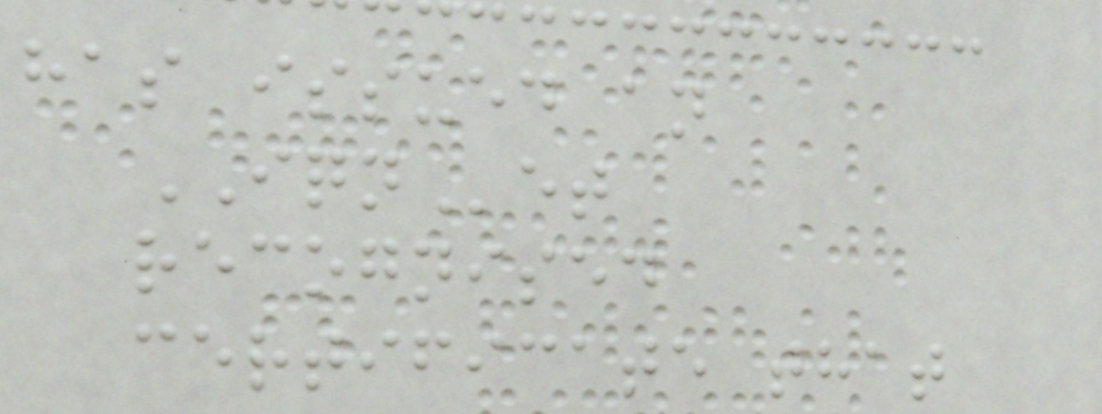has issued an
IQNet
recognised
certificate that
